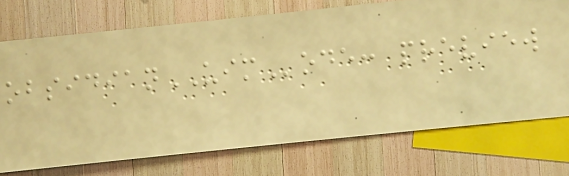obsidianUIMode: preview
